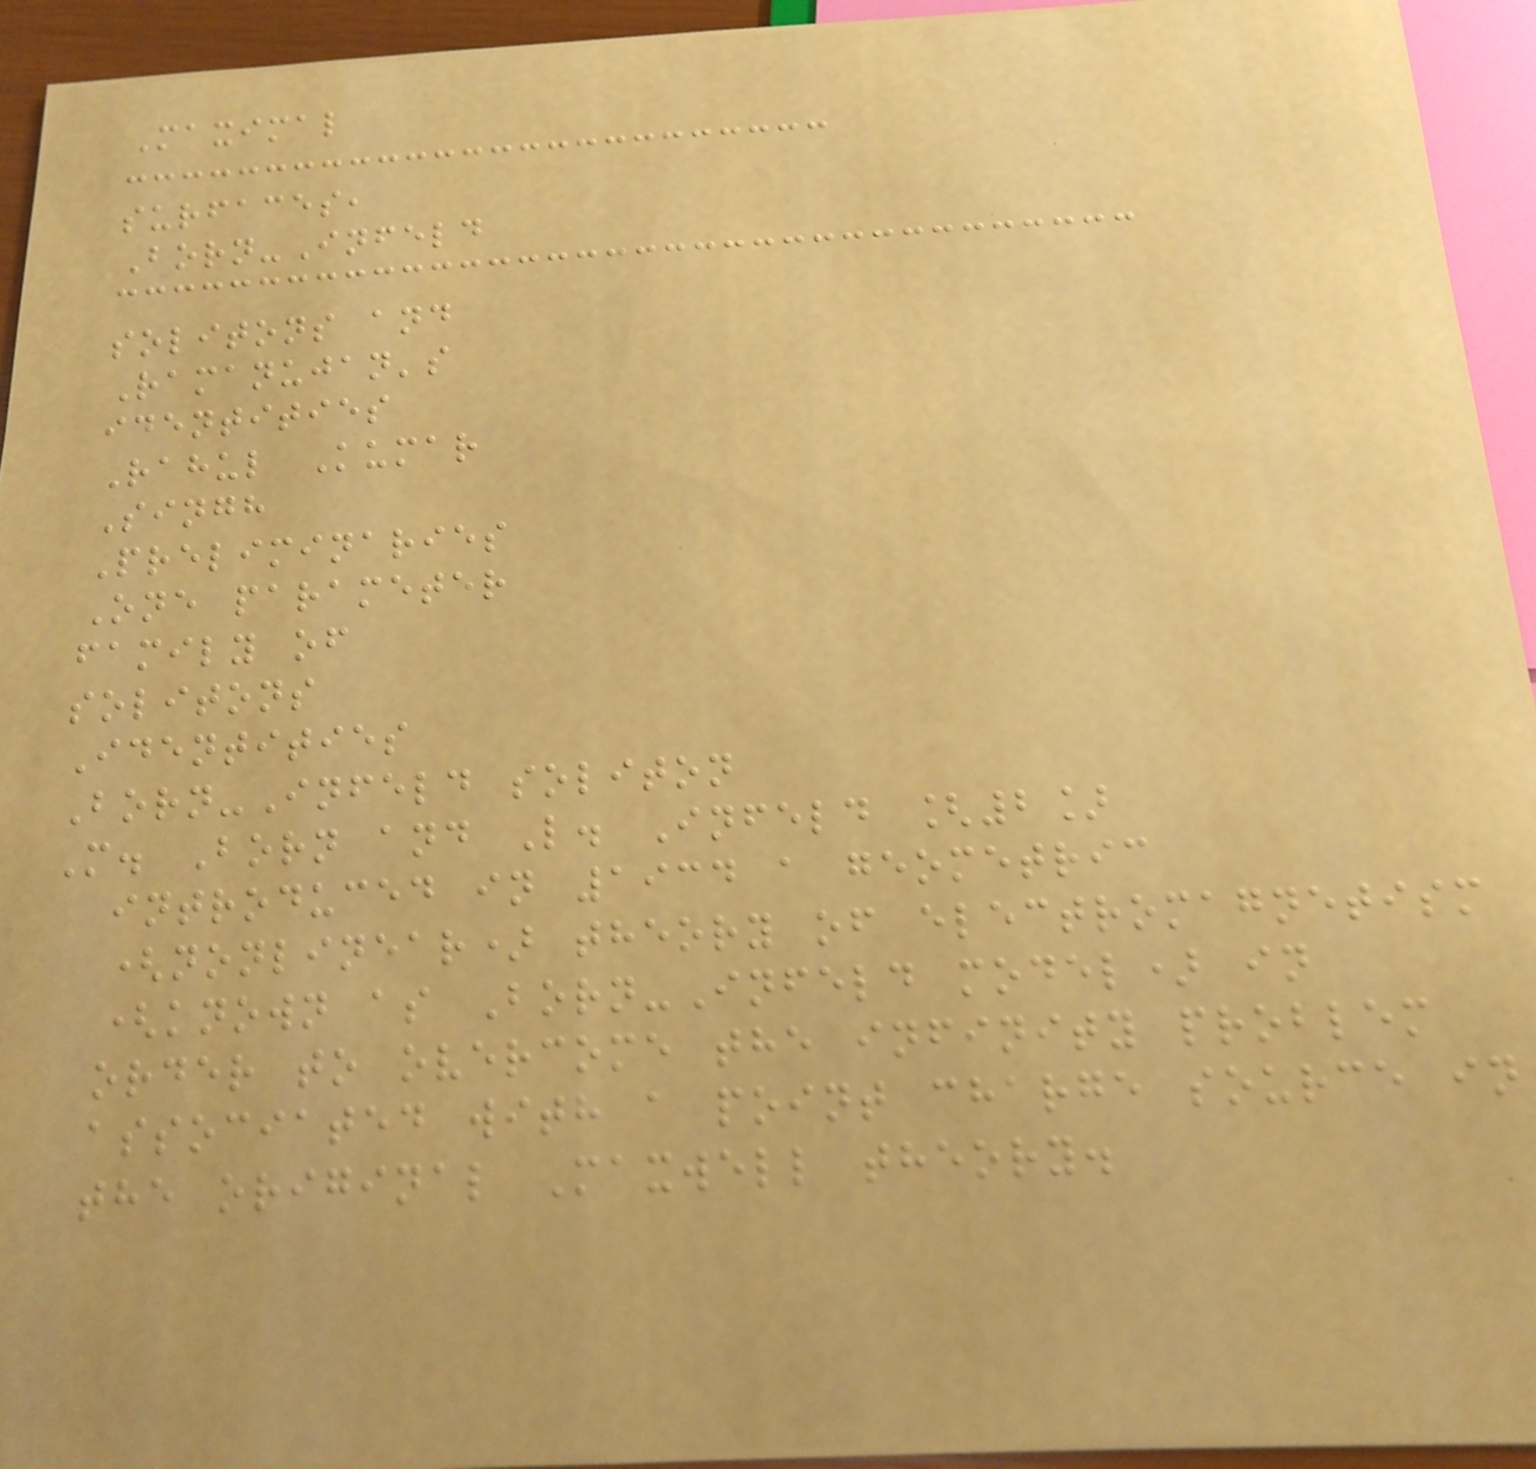Maximal
surfaces,
Born-Infeld
solitons and
Ramanujan's
identities
Rahul Kumar
Singh
Preliminaries
One parameter
family of
solitons
Identities
Born-Infeld soliton
M. Born and L. Infeld [2]
introduced in 1934 a geometric
(nonlinear) theory of electromagnetism
(known as Born-Infeld model) in
order to overcome the infinity problem
associated with a point charge source in
the original Maxwell theory.
